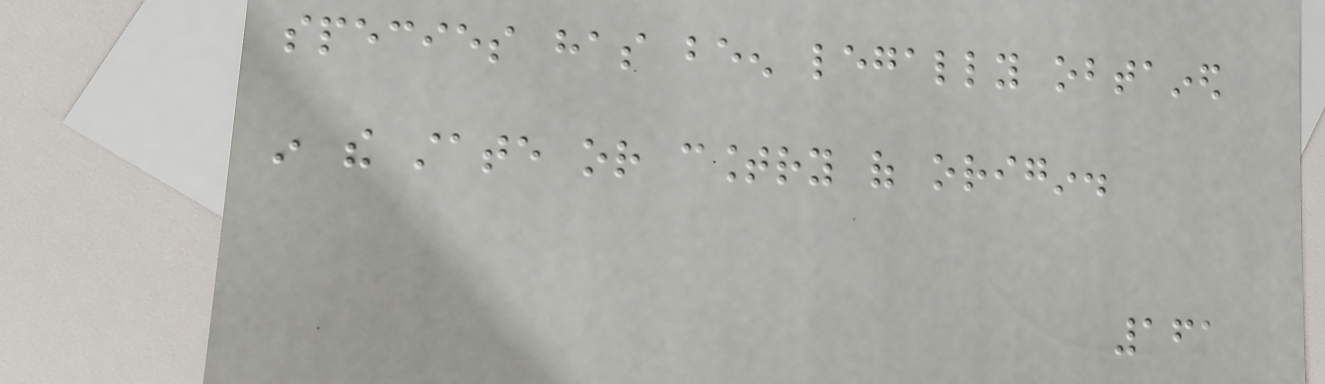species has been legally obtained
in the state or country of origin.
161
